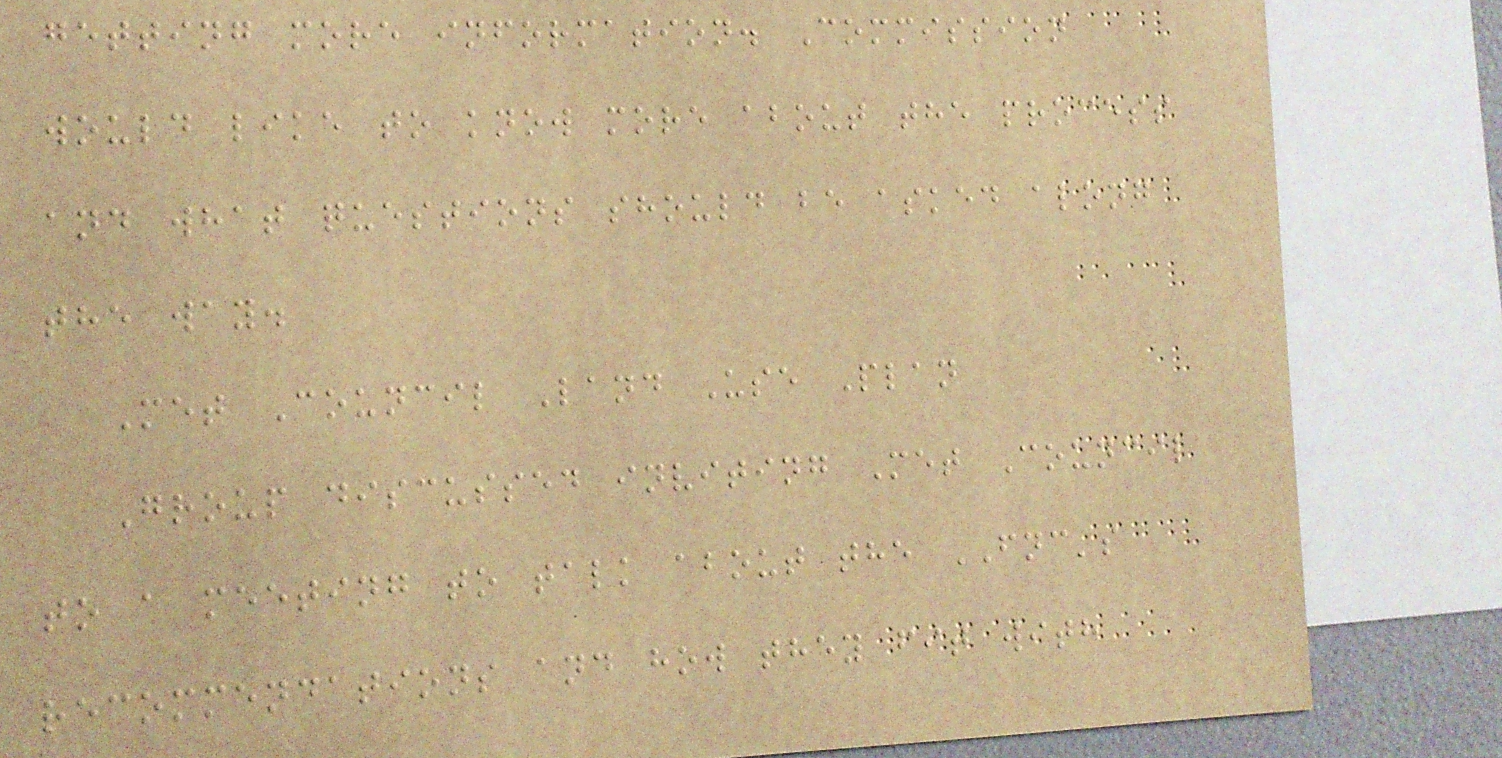getting more information. Commission
would like to know more about the process
and what questions should be asked along
the way.
Met Council Land Use Plan
Group discussed inviting Met Council
to a meeting to talk about the FNC's
recommendations and how they fit with
